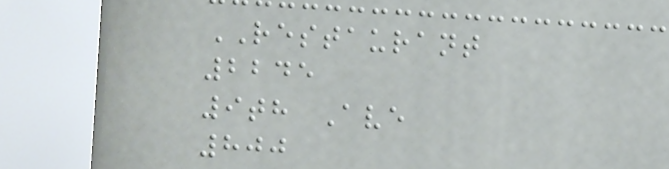RESTAURANT
2245
9th Ave
800
